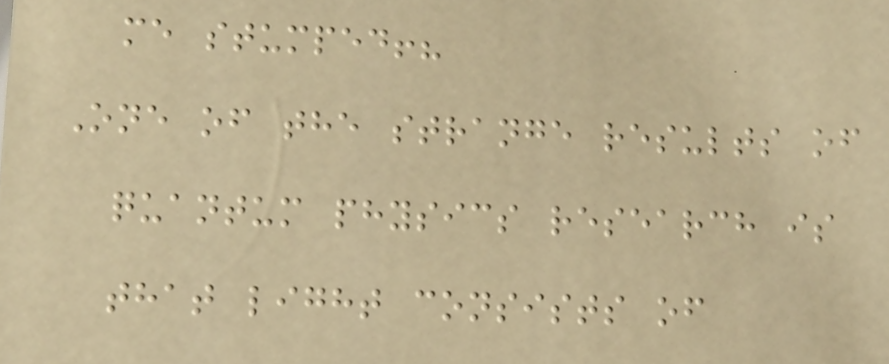me stumped!?
One of the strange results of
quantum physics research is
that light consists of
